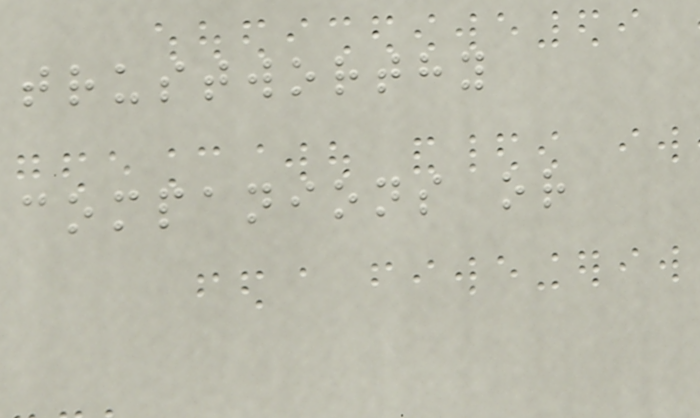trustworthy
companions or
